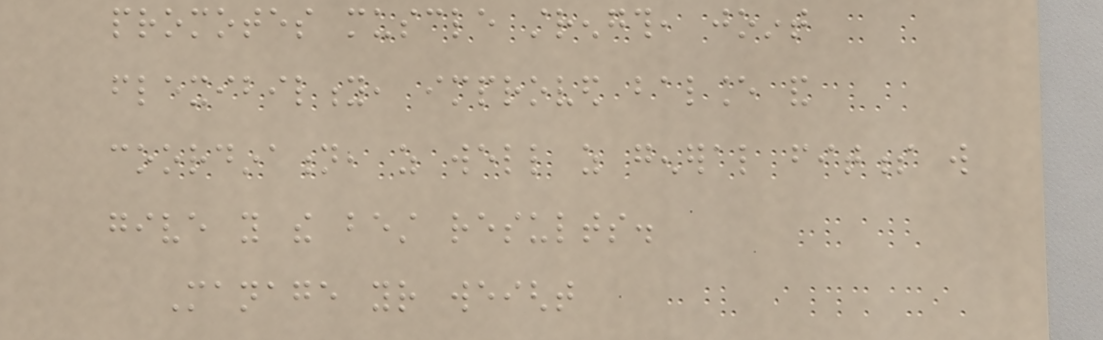promotes muscle strength, joint
flexibility, improved balance and
coordination, as well as general fitness will
give you the best results.
Manage your weight
